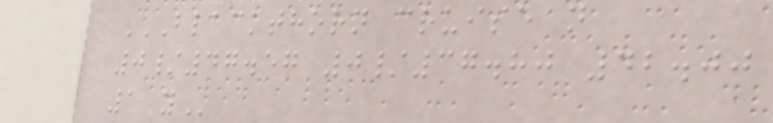BLACKTHORN CRUISE N
0/47.57 0/37.80 42.00
1 Y
